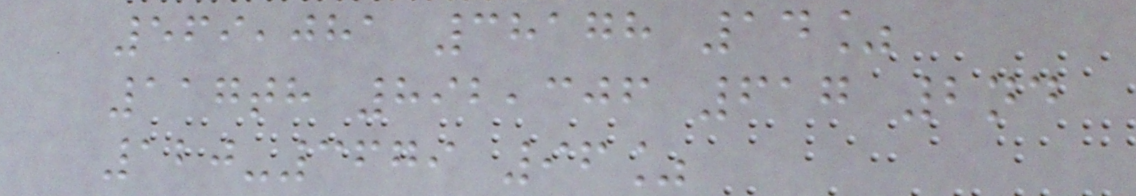569,081 38178 14%
117th 892,306 617 2nd
120-3679 96%
